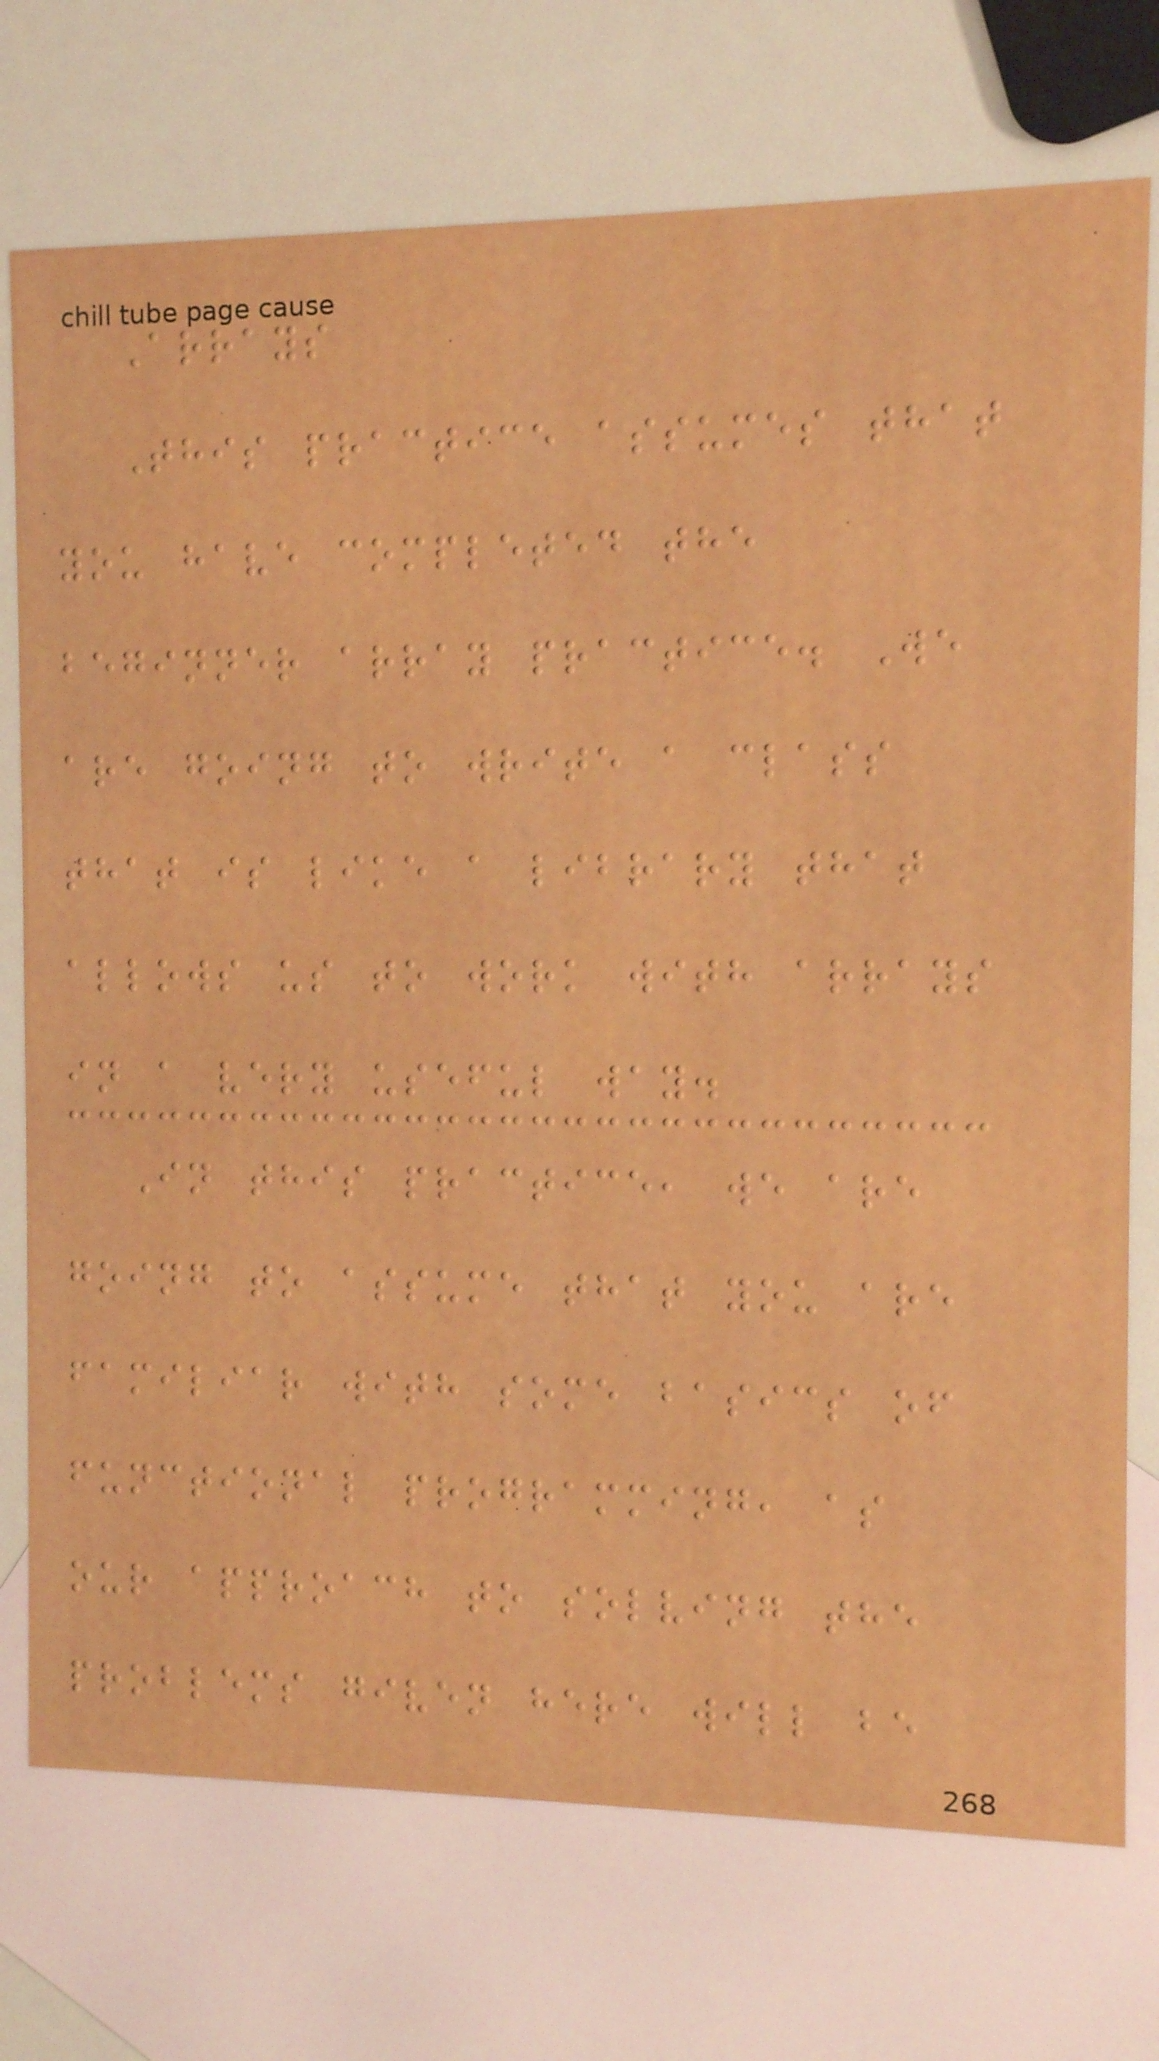Arrays
This practice assumes that
you have completed the
beginner array practice. We
are going to write a class
that is like a library that
allows us to work with arrays
in a very useful way.
In this practice, we are
going to assume that you are
familiar with some basics of
functional programming, as
our approach to solving the
problems given here will be
